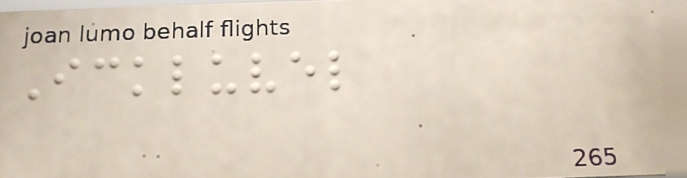Ickluvel
